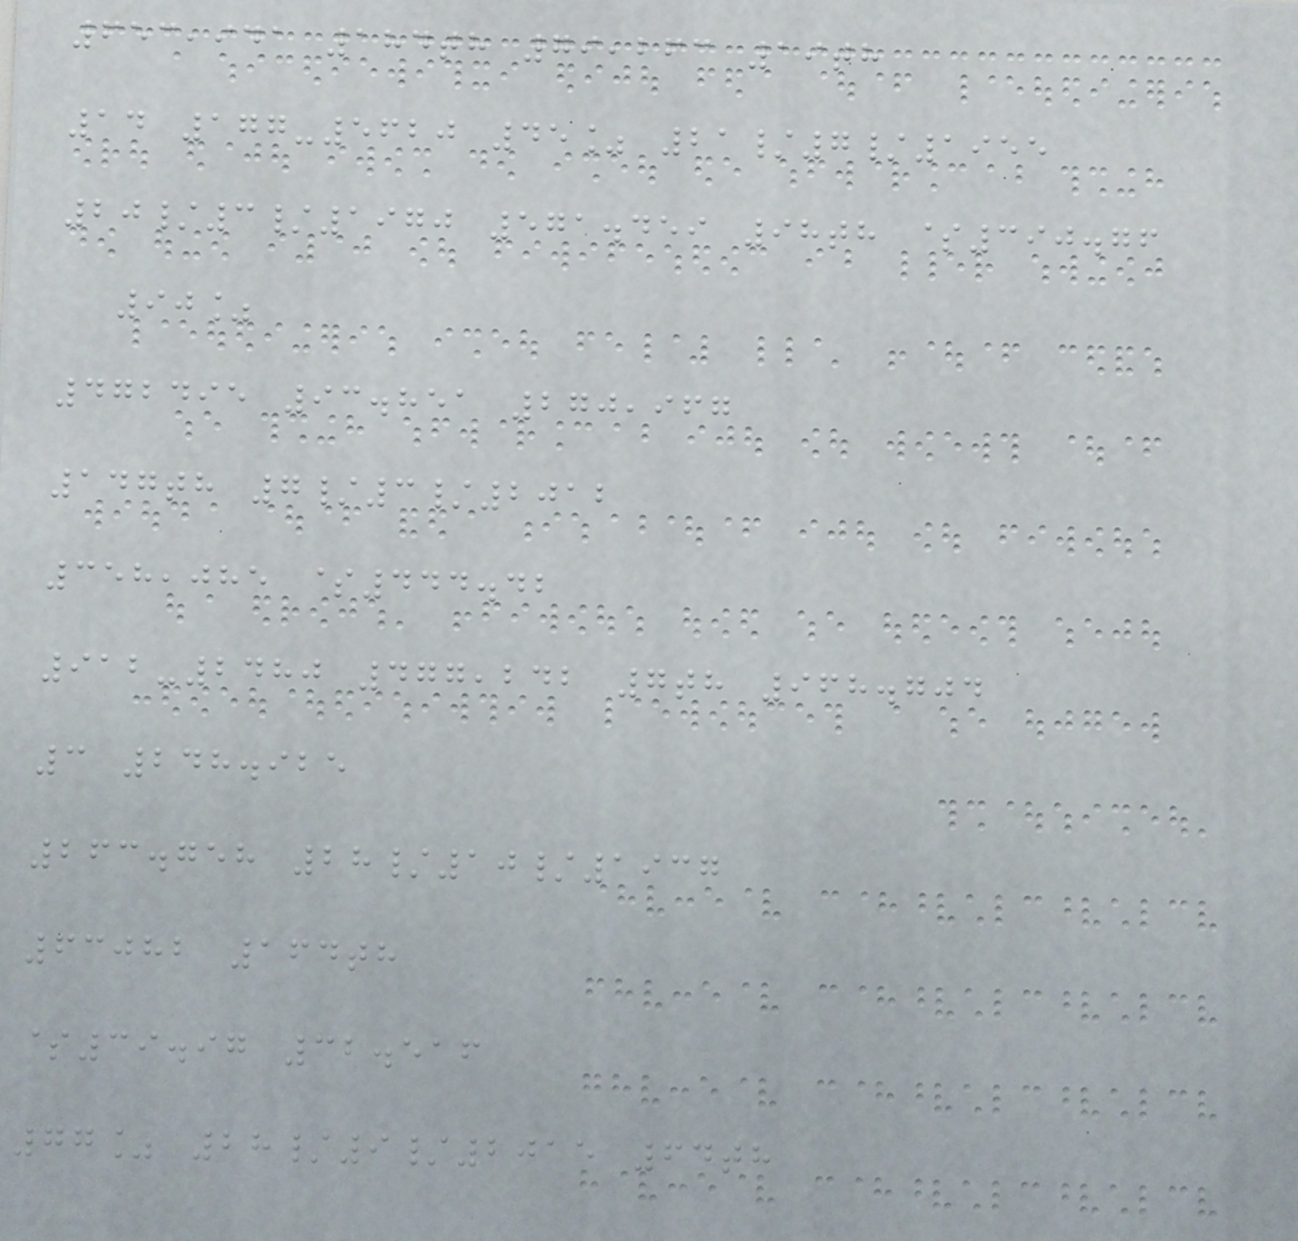653,941 184th 79,263 19th
14 177-5620 45% 21/7/1955
20/3/1970 571.459 98th $390.76
90%
472495 93.851 270,967
147th 7/3/2012
358,085 $444.42
912-2480 477,242 7th 968.704
3 248.925
263.758 28/10/1937
63082 164th
$39.97 32.516
77% 28/9/2015 64th
